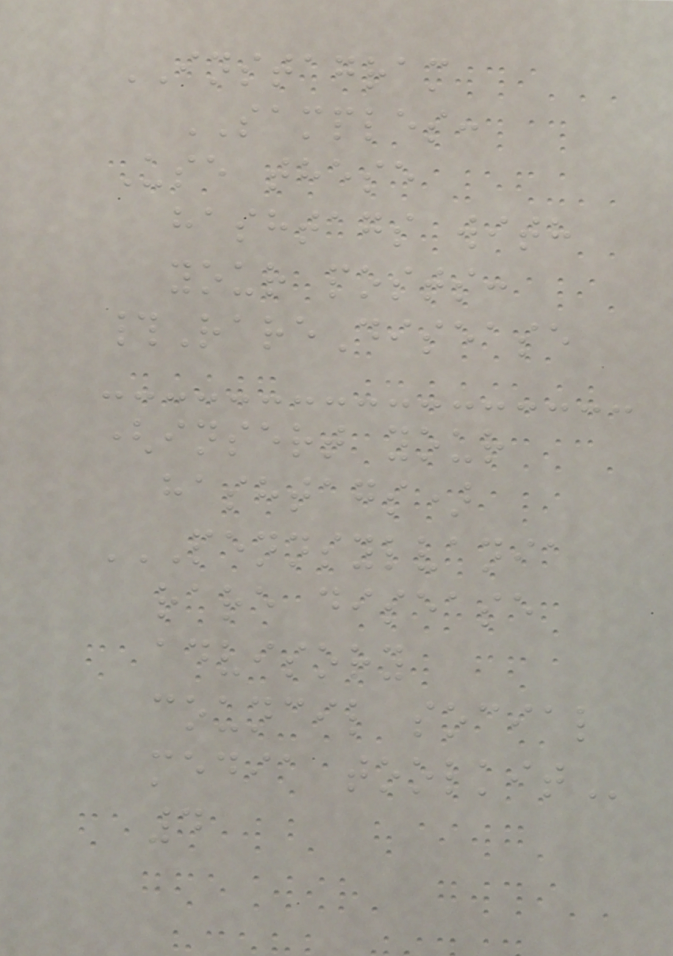INSTAGRAM
SAMPLES:
Use these
hashtags with
your posts:
#RareDisease
(insert your
hashtags)
PENNSYLVANIA
RARE DISEASE
ADVISORY
COUNCIL SOCIAL
MEDIA TOOLKIT
4
